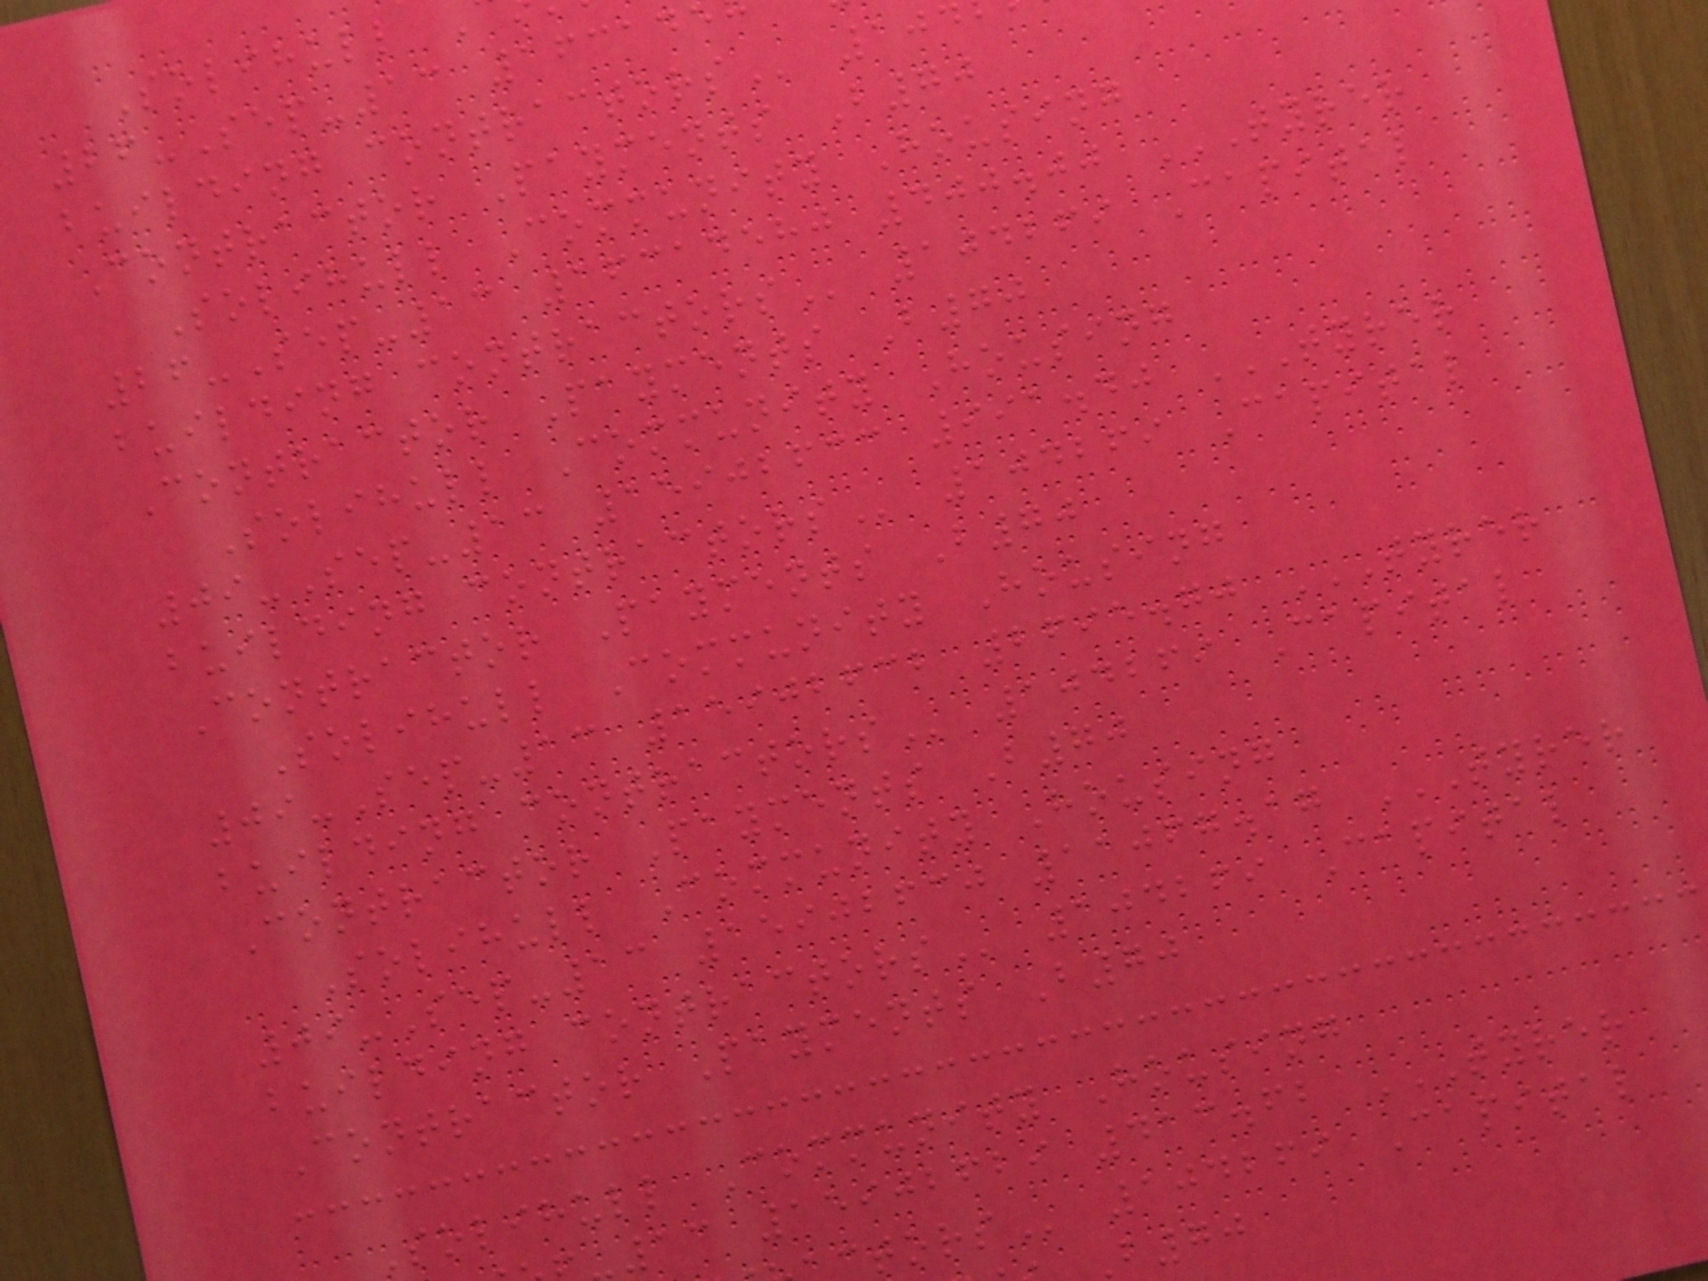Solihull
26-Sep-13 163145
Contractor Payments B70
Solihull Community Housing
26-Sep-13 16314580 400.00 TYRER
Contractor Payments B70
Solihull Community Housing
09-Sep-13 15902633 991.40 TYRER
Contractor Payments B70
Solihull Community Housing
09-Sep-13 15902632 2695.70 TYRER
Contractor Payments B70
Solihull Community Housing
09-Sep-13 15902630 11067.17 TYRER
Contractor Payments B70
Solihull Community Housing
104269 Capital
